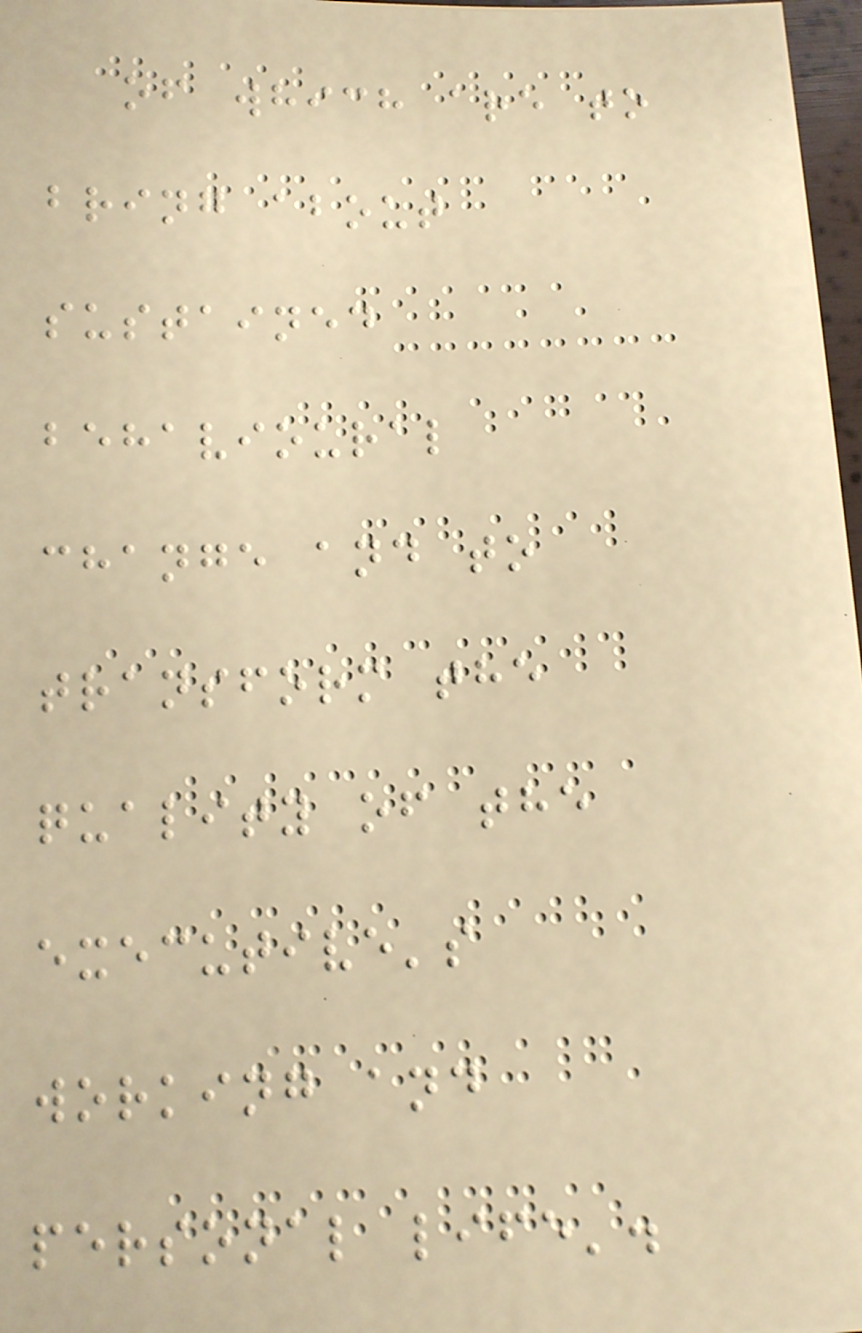of which are to
bring about
sustained
behavioural
change and to
transform the
quality of the
executive's
working and
personal life'.
